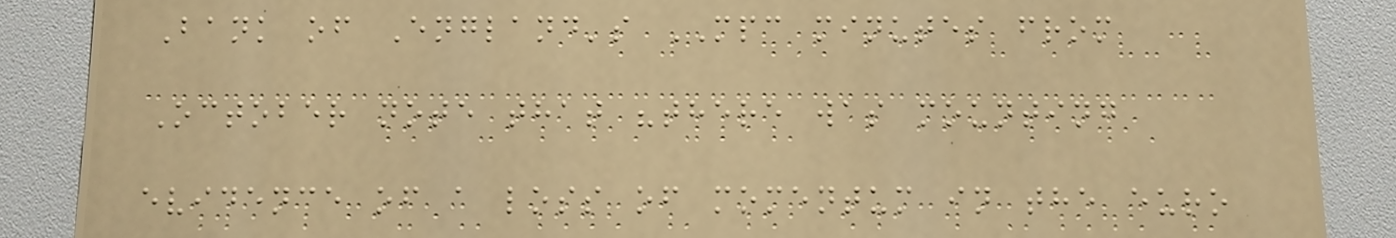Bank of England's MPC minutes from
October note that "there was mounting
evidence of a loss of momentum in the euro
